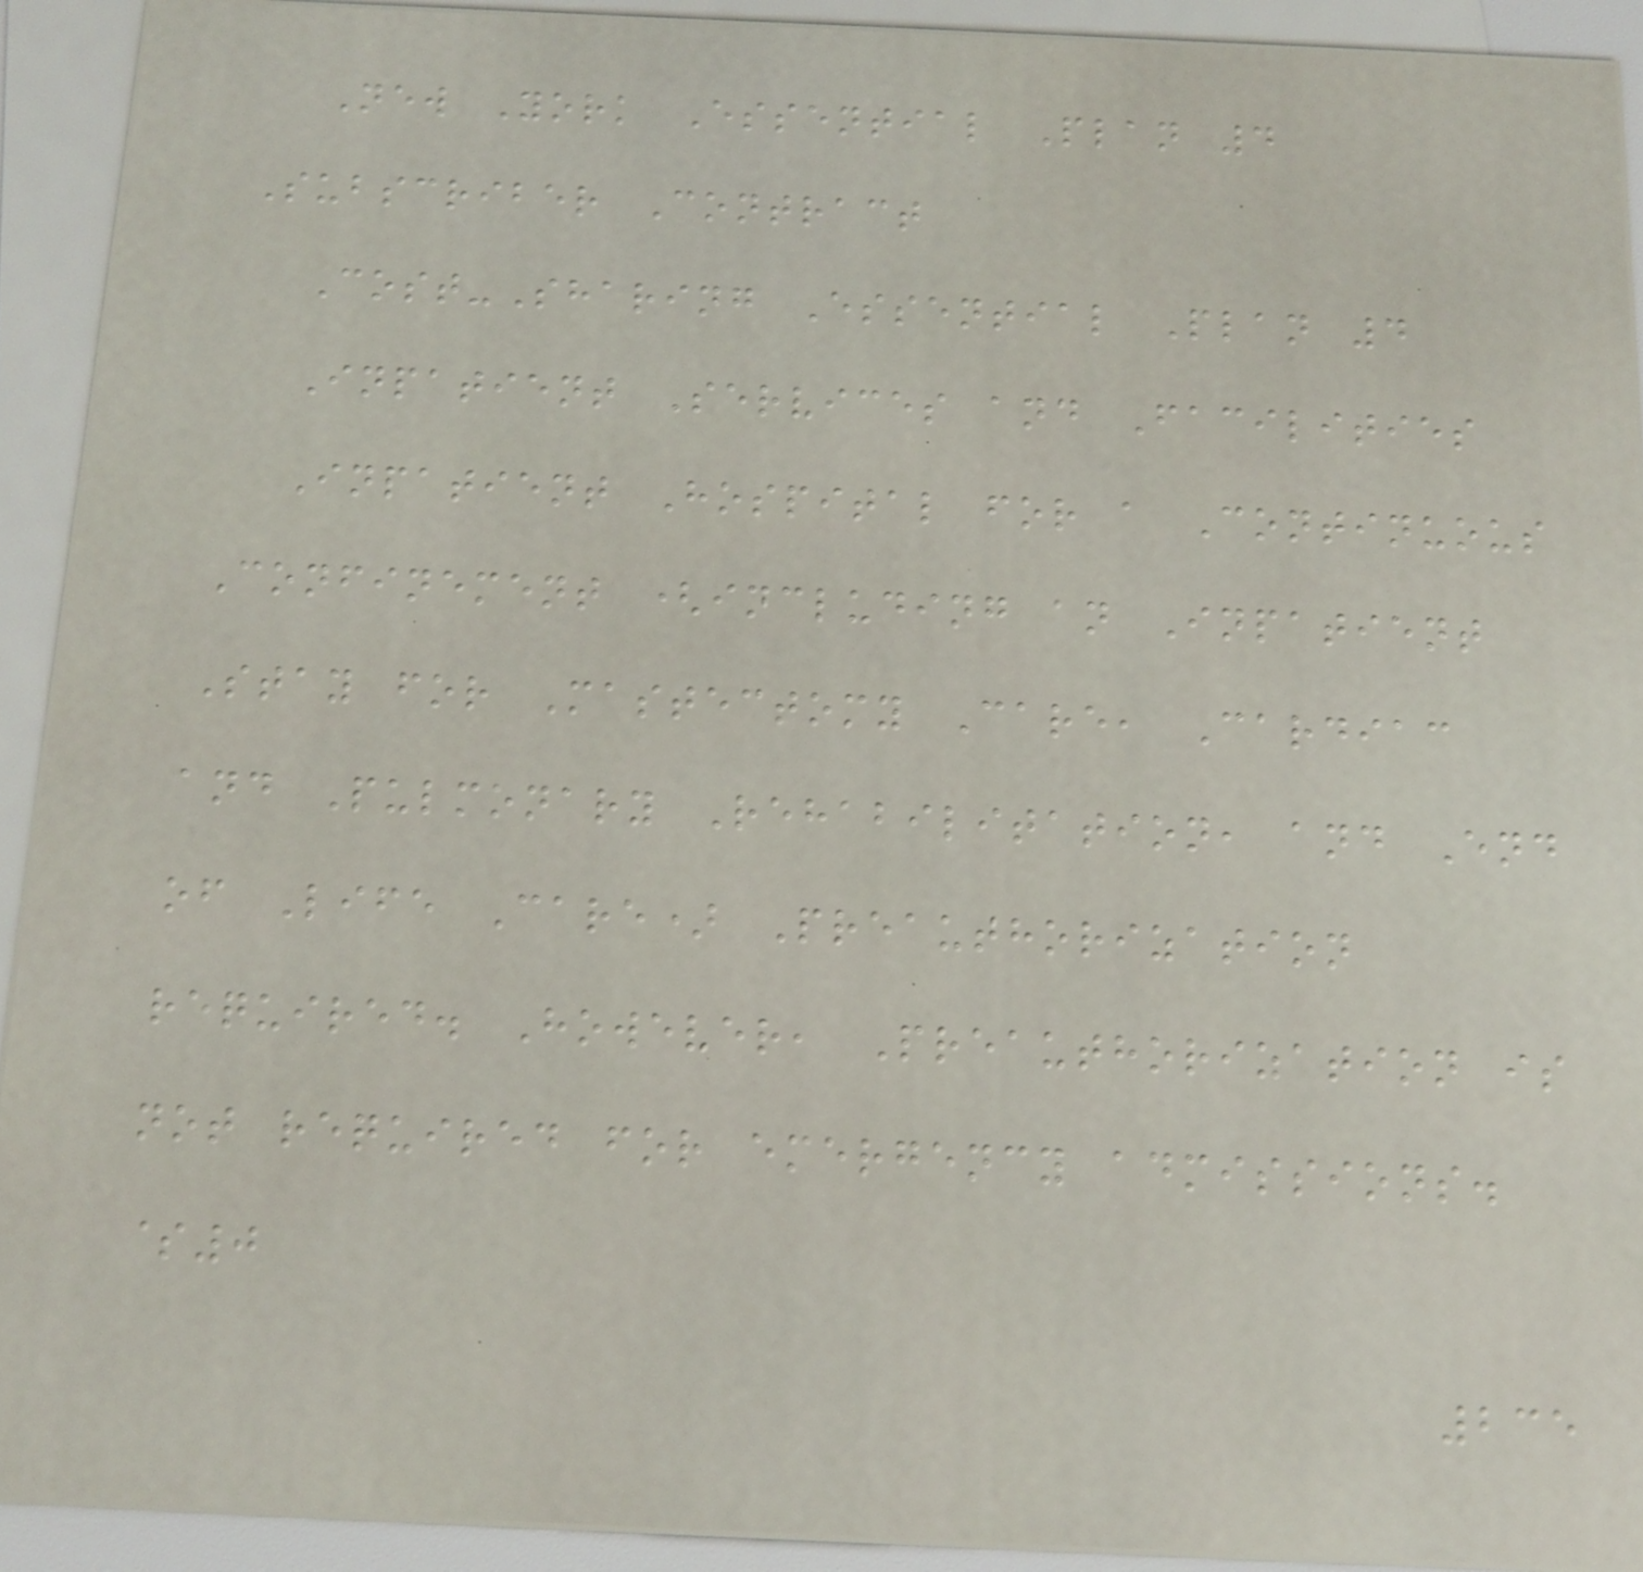New York Essential Plan 4
Subscriber Contract
Cost-Sharing Essential Plan 4
Inpatient Services and Facilities
Inpatient Hospital for a Continuous
Confinement (including an Inpatient
Stay for Mastectomy Care, Cardiac
and Pulmonary Rehabilitation, and End
of Life Care) Preauthorization
required. However, Preauthorization is
not required for emergency admissions.
$0
235
